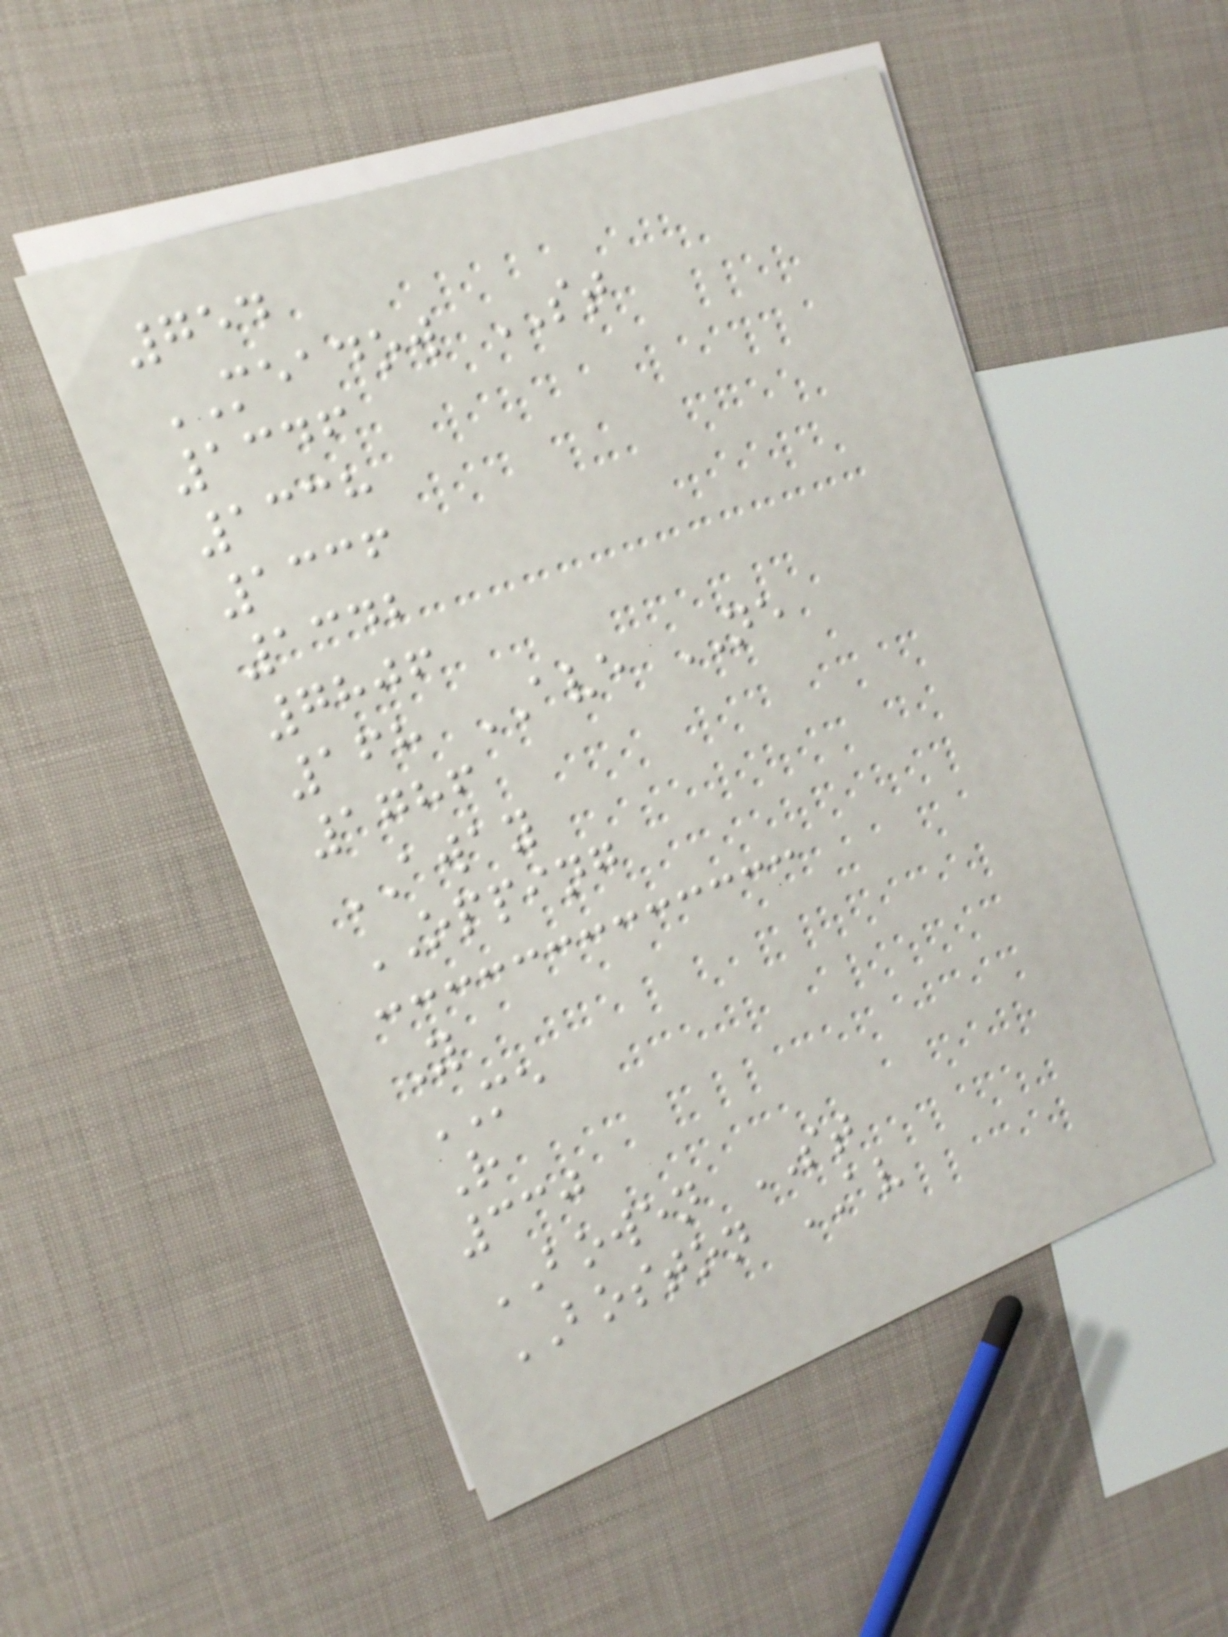754
MEADOW ST
1346
1338
1336
1342
7806
168 AVE NE
1786
AWAY
OPPING
Y
ME
R
330
BOWEN ST
BOSTON AV
